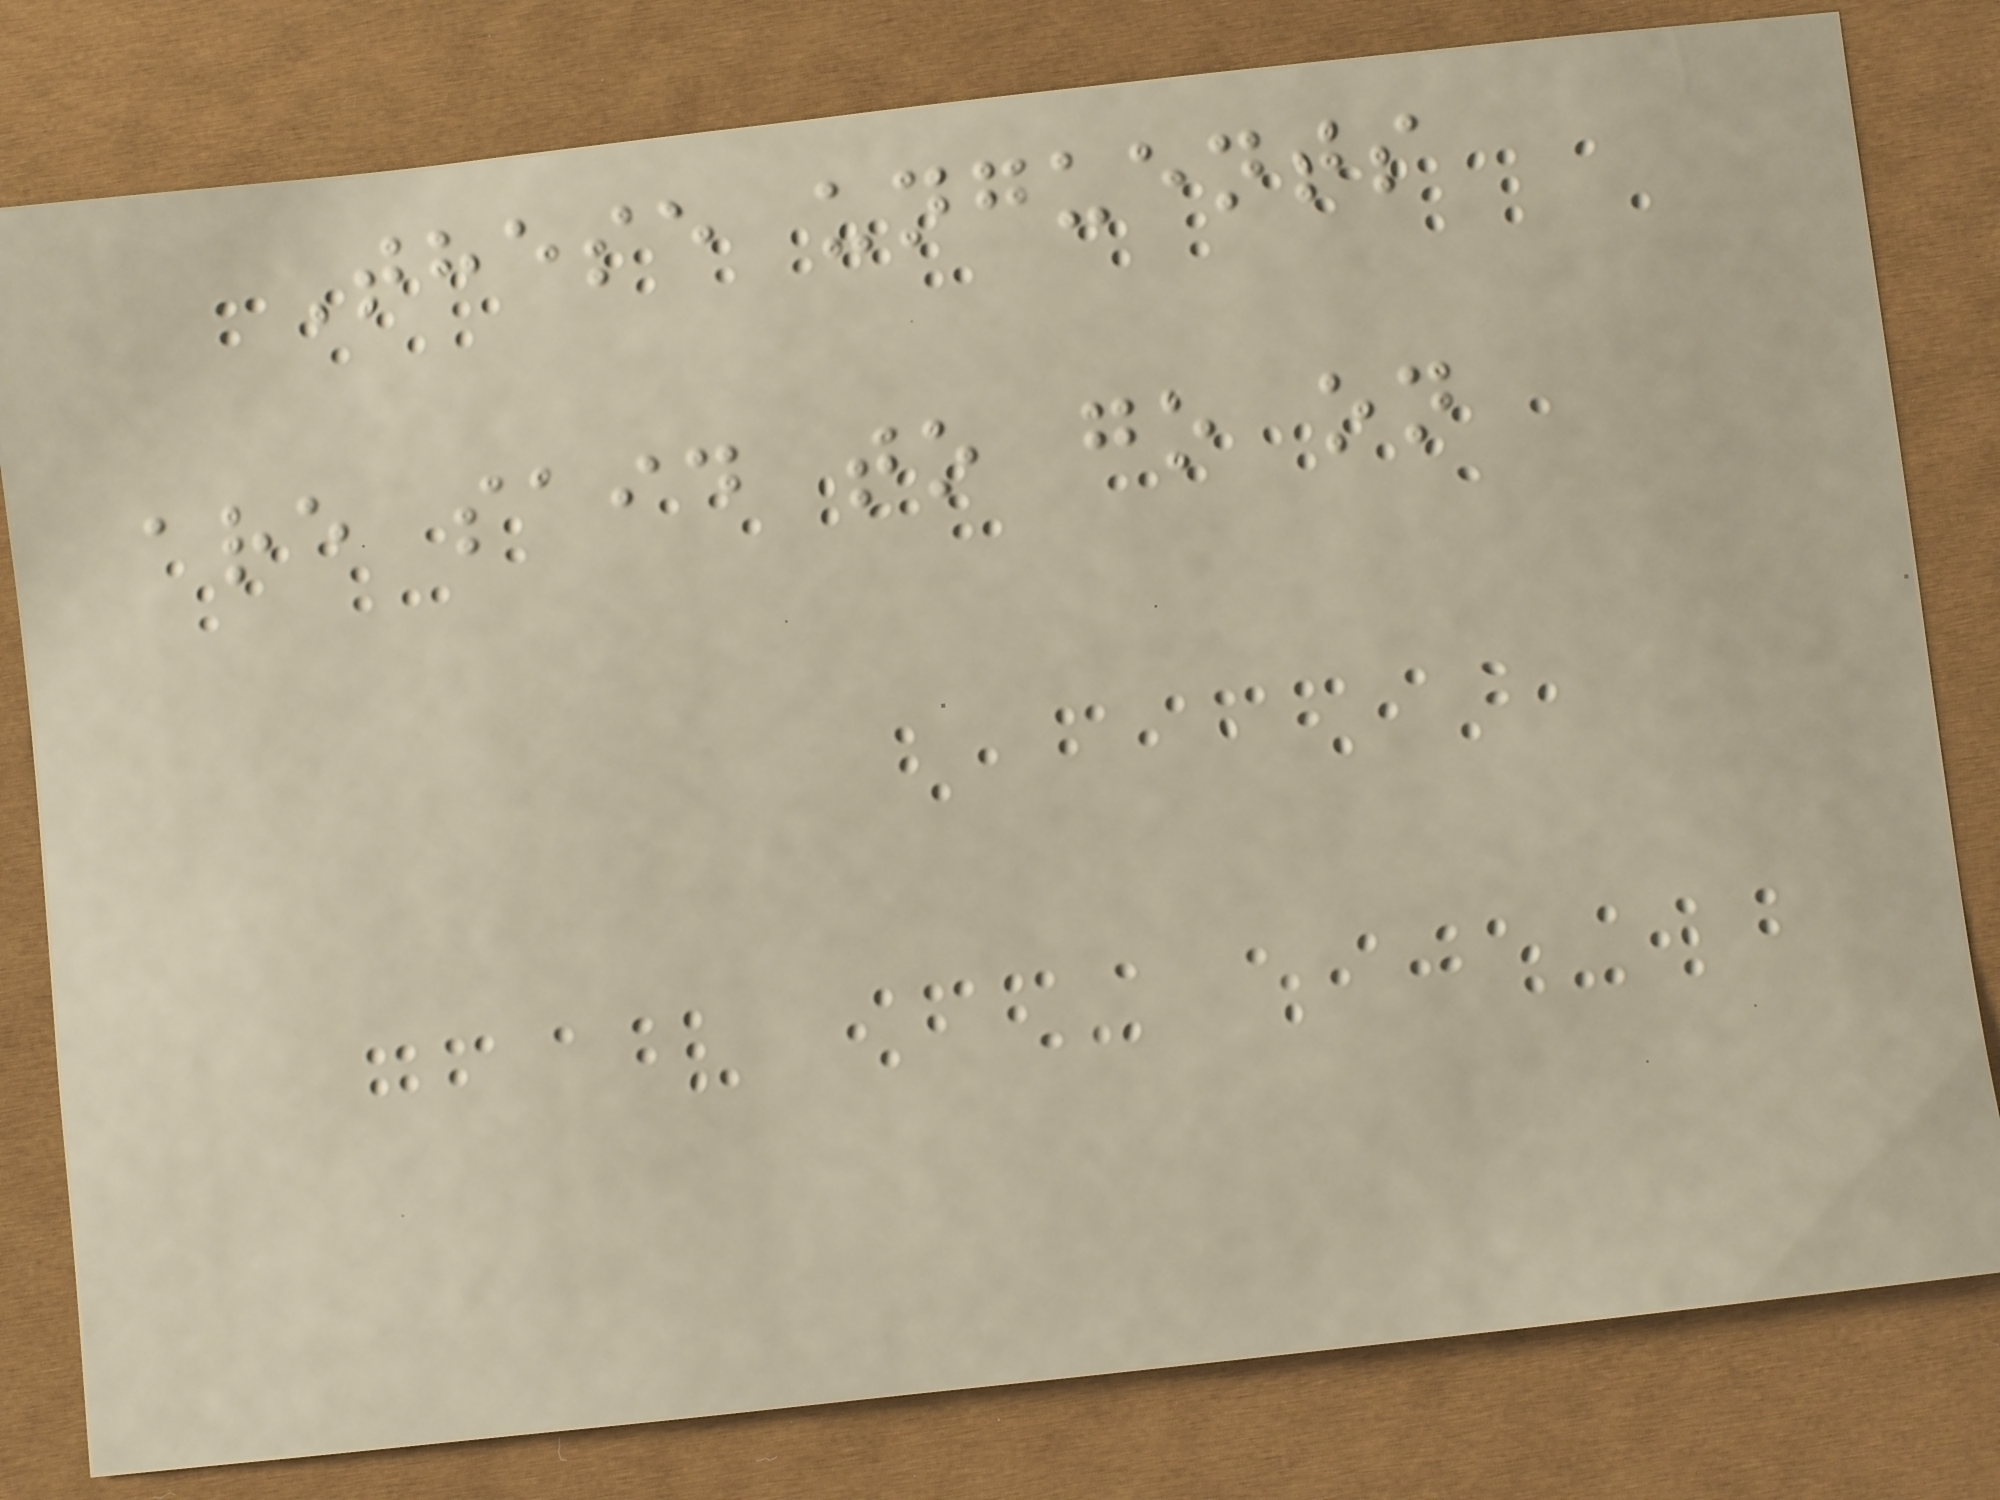These unguents
are said to go on
